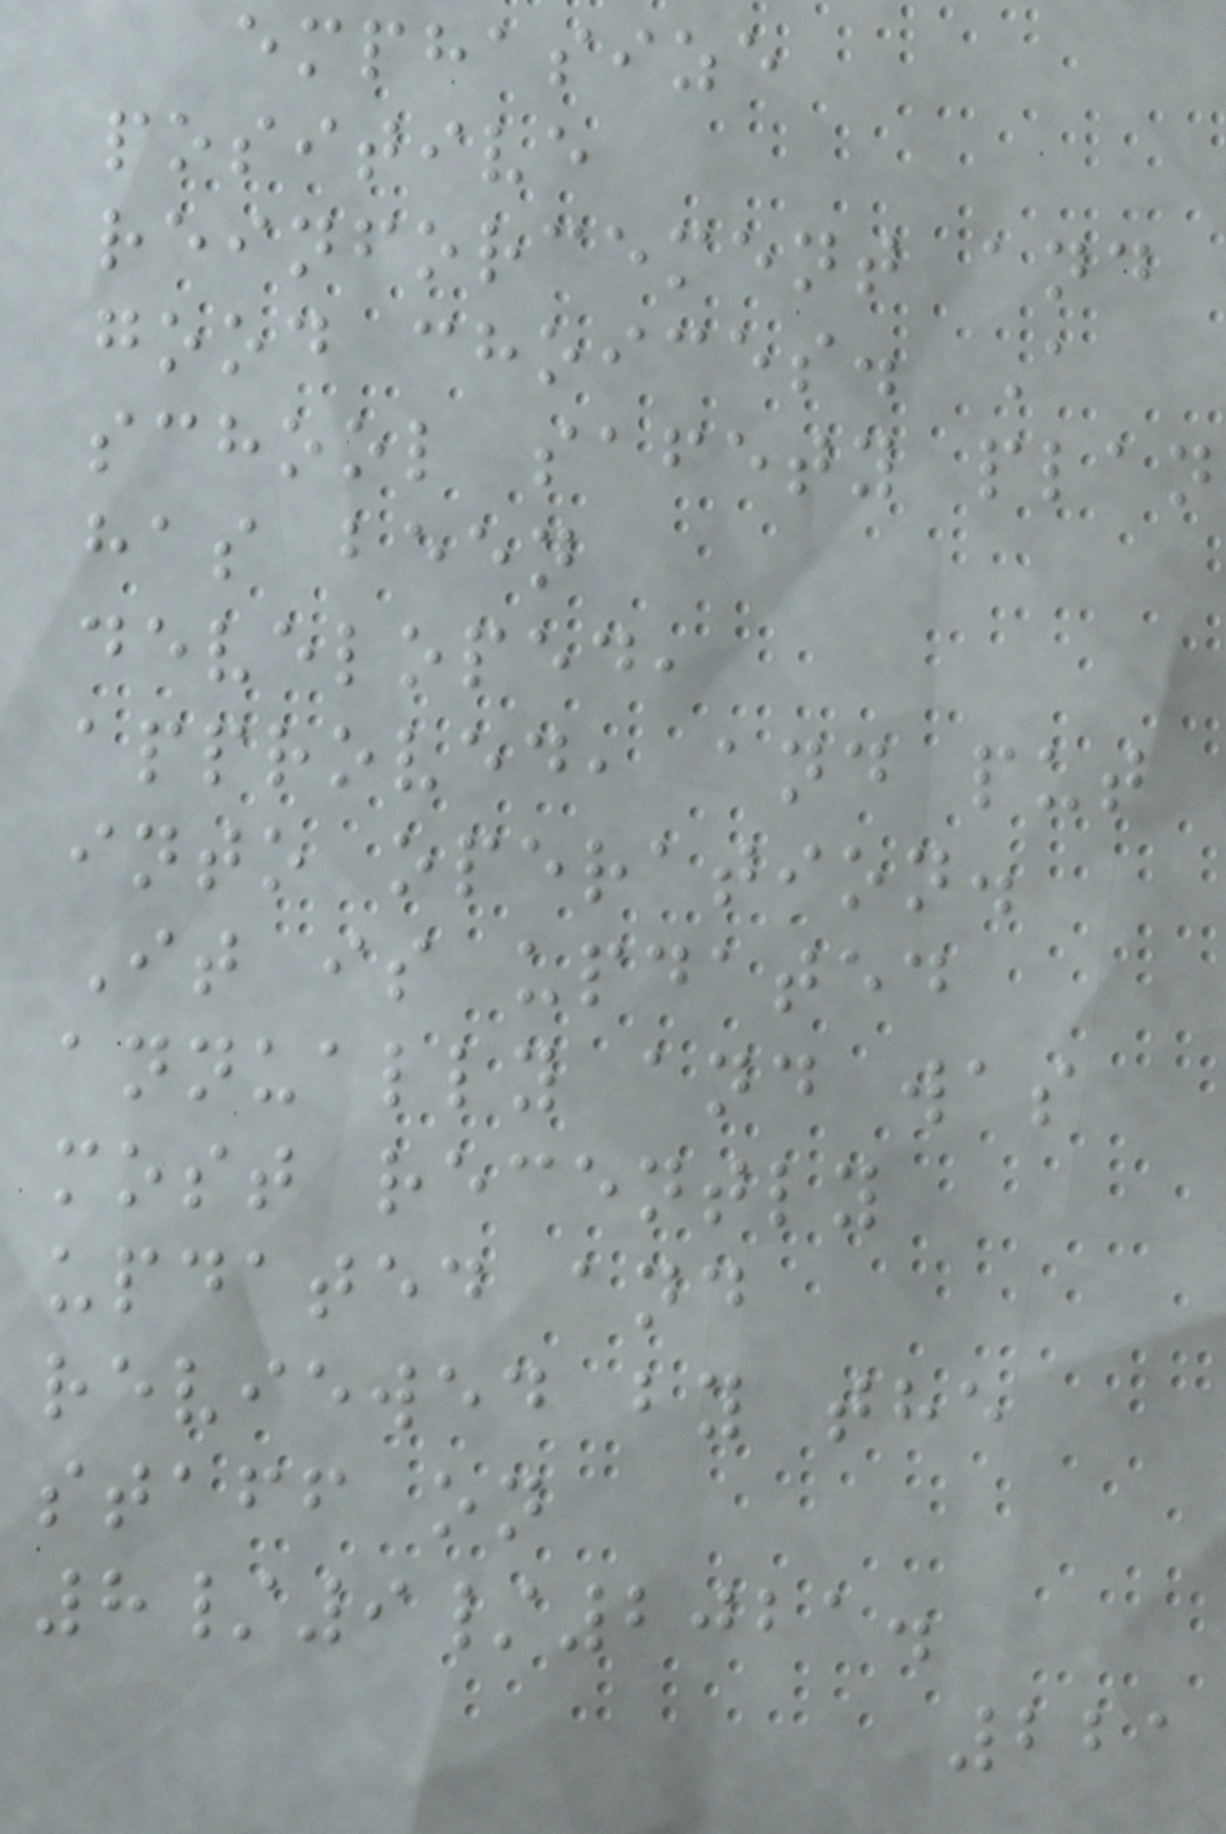emphasize
positive
reinforcement and
good choices. A
school safety plan
has been
developed,
approved, and put
into operation.
It is updated
annually and was
most recently
updated and
reviewed by the
staff on
8/9/2021.
221
